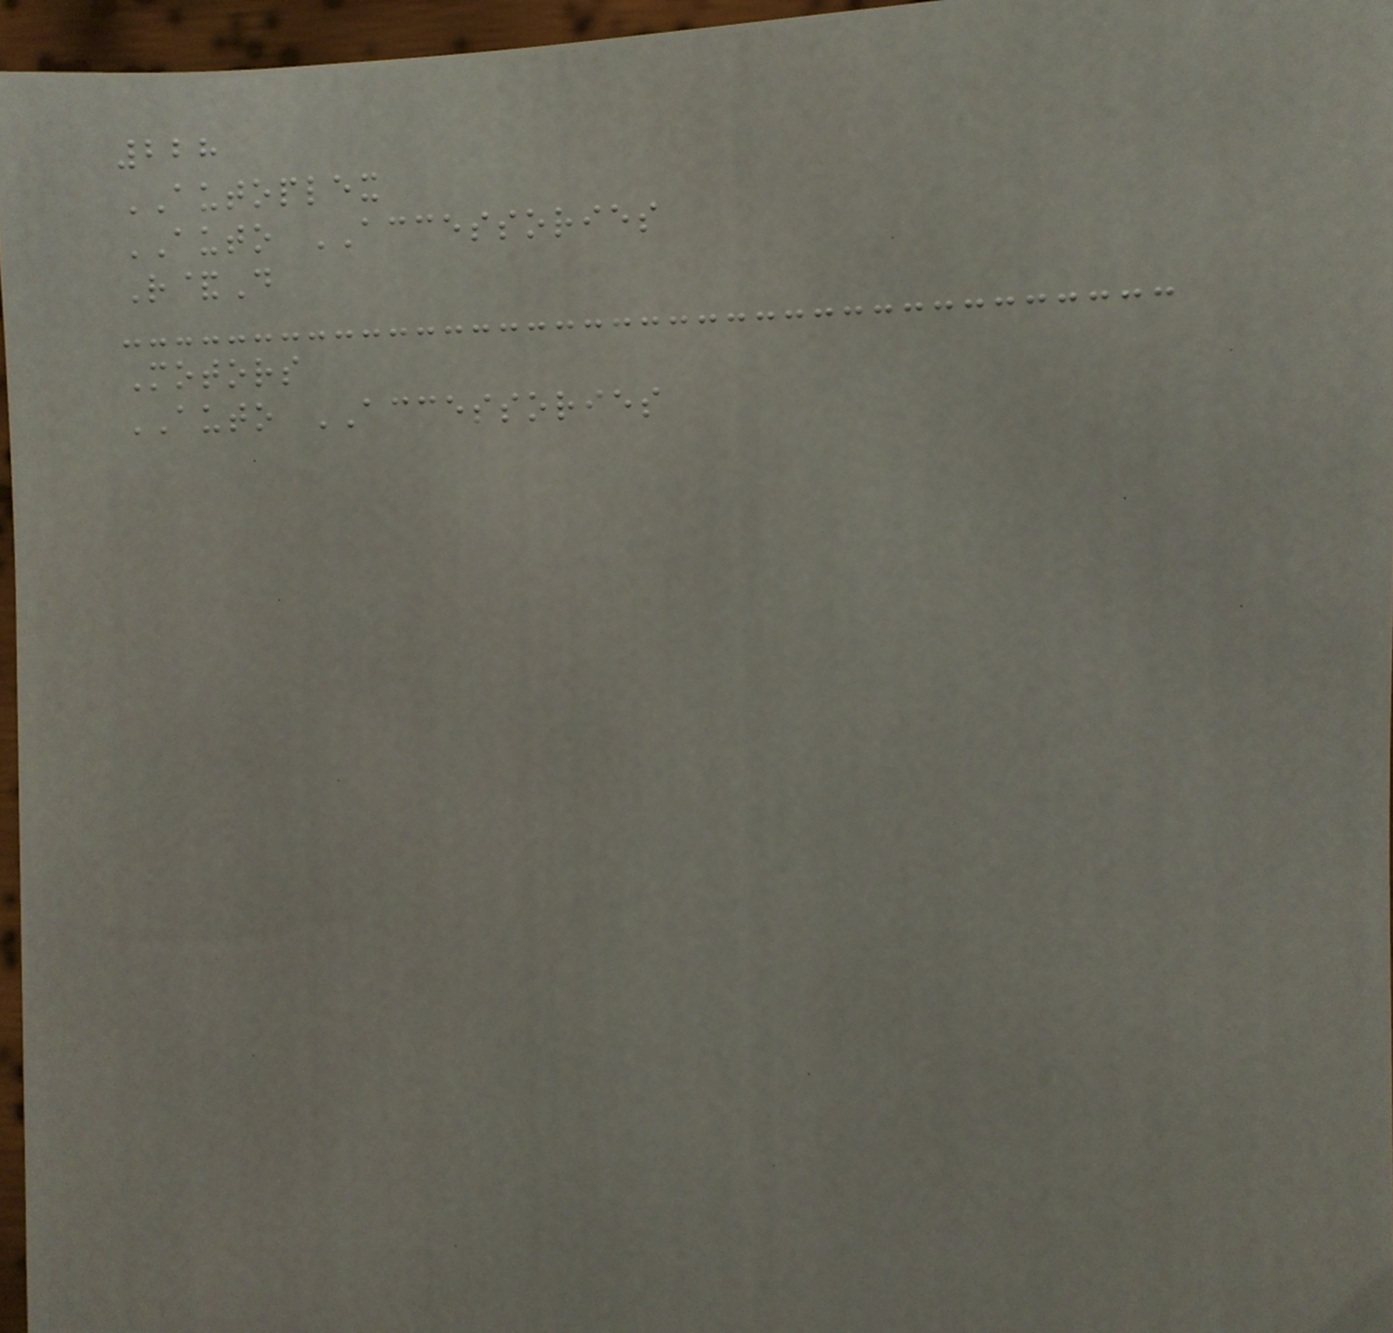228
AUTOPLEX
AUTO ACCESSORIES
R&D
Motors
AUTO ACCESSORIES
